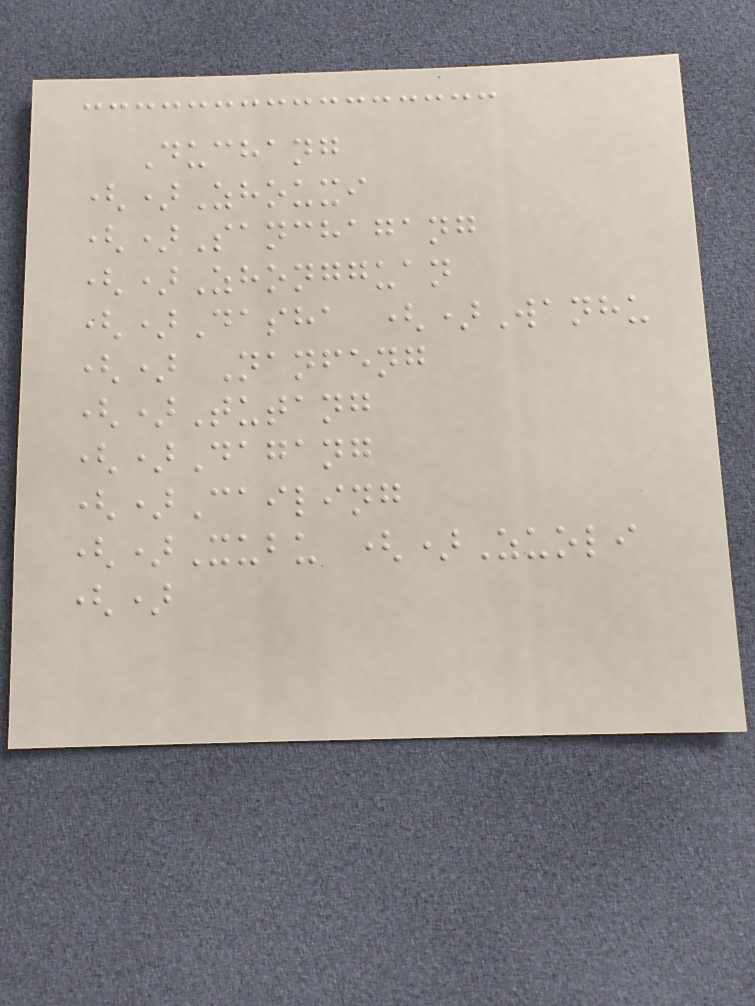Duchang
()Zhouxi
()Sanchagang
()Zhongguan
()Dasha ()Wanhu
() Nanfeng
()Tutang
()Dagang
()Cailing
()Xubu ()Zuoli
()
